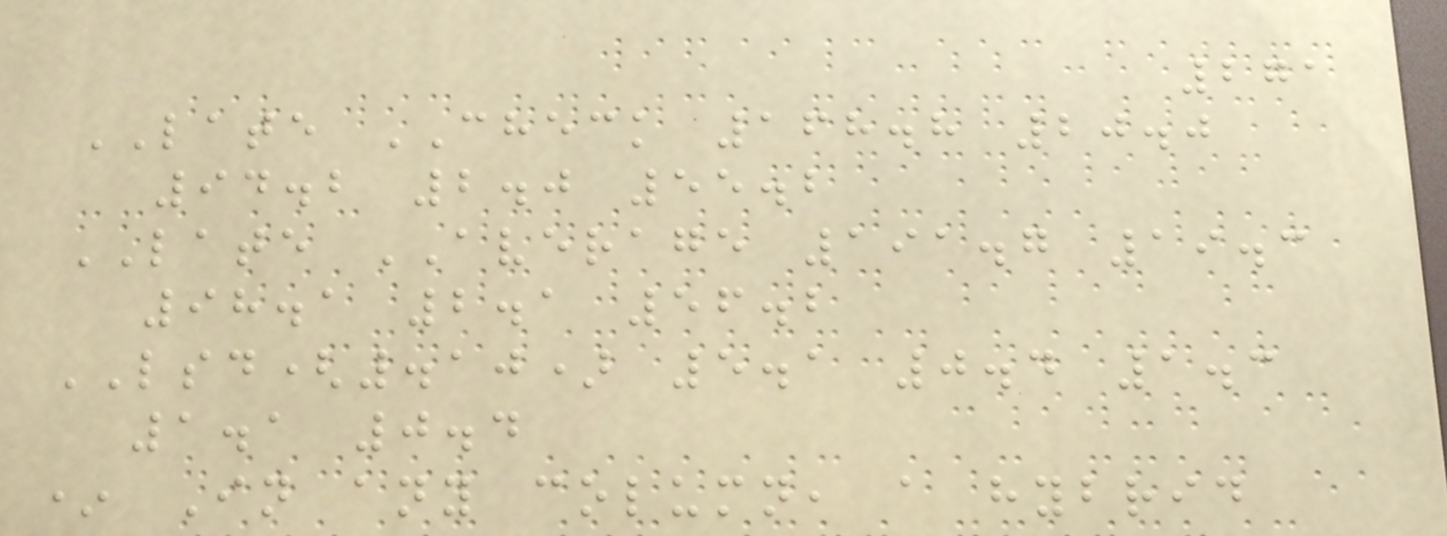271
LATE CHECK 168.8 20.0
94.2 2.0 55.2
LATE AVERAGE 191.7 19.3
98.1 2.1 56.2
LSD(.10) 5.1 0.4 1.3
1.1 0.4
* In any column, a hybrid
